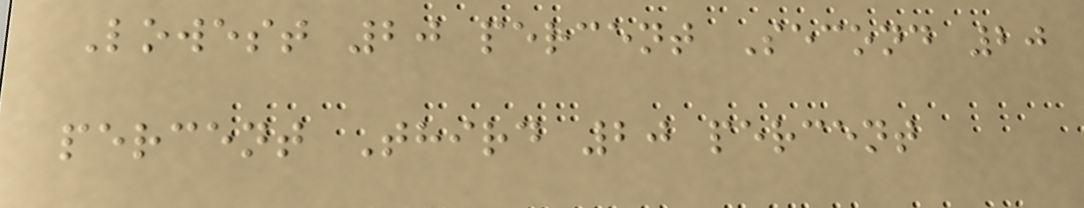Lowest 20 percent Second 20
percent Third 20 percent
